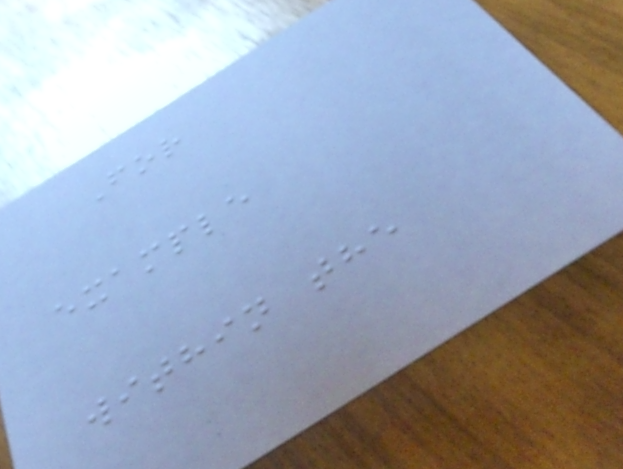For
example
within the
